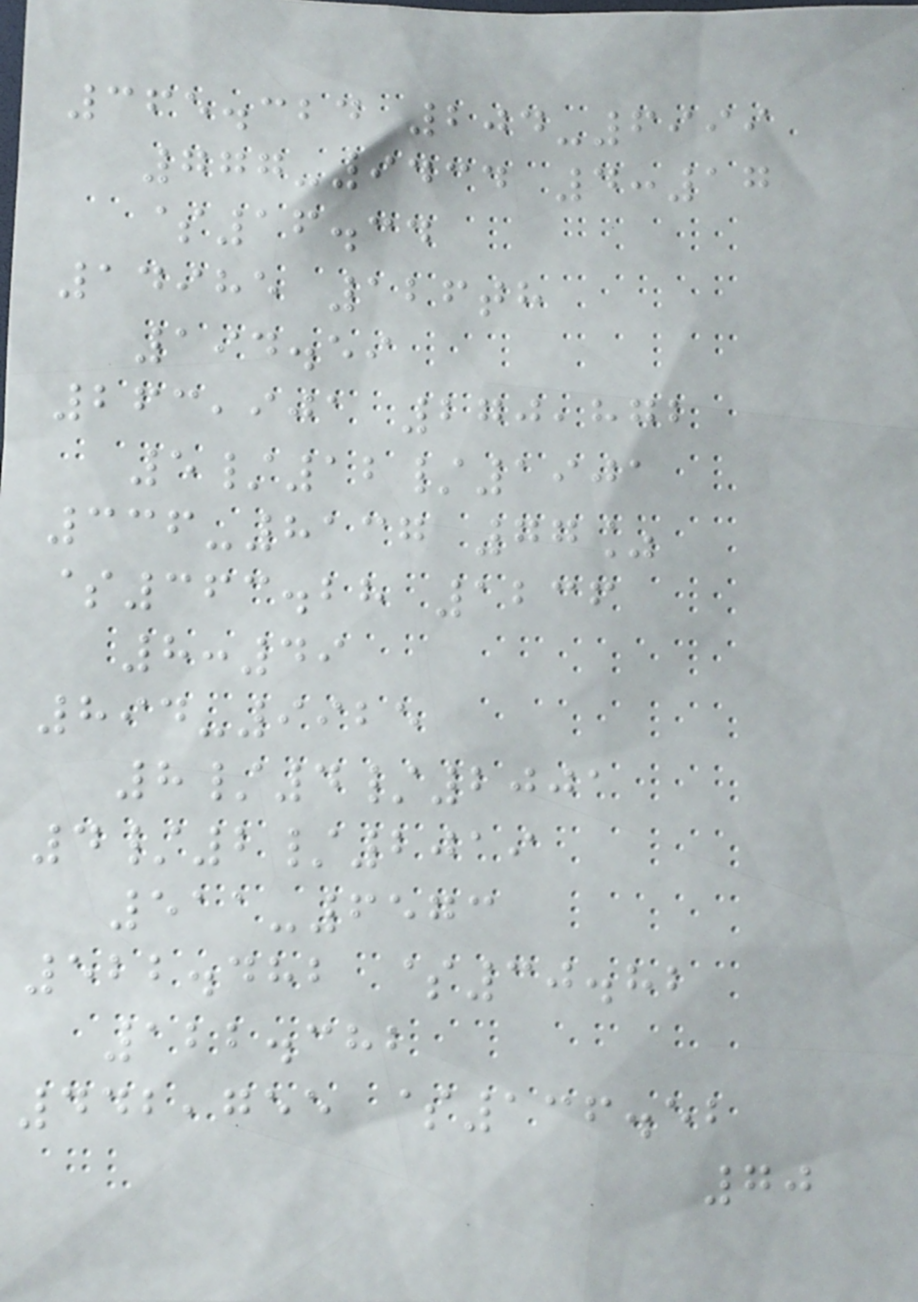365.324 204-6999
777-9434 4:17
$16.34
14985 126th
194.59
263,901 270,872
5/12/1901
336-8137 77%
$363.28 1236
8:49
894-9925
8/4/2001
4/2/2019
511-6573
522.482 $30.82
122.382
442,755 $136.52
70
